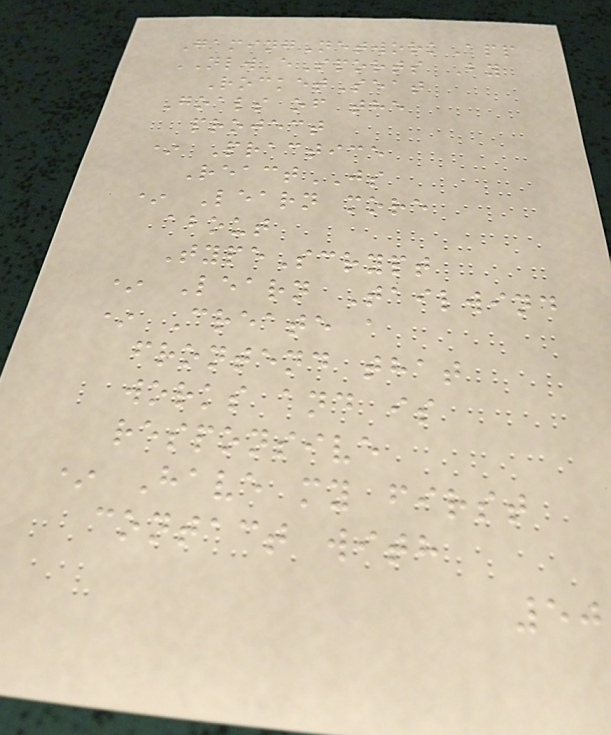GamingNetworkApp
NLW eSports By
RocketSeat
Goals of the
project
* Practice
ReactJS
* Learn more
about
TypeScrypt
* Learn Tailwind
* Create a
frontend that
works and is
responsive
* Have my first
contact with
50
